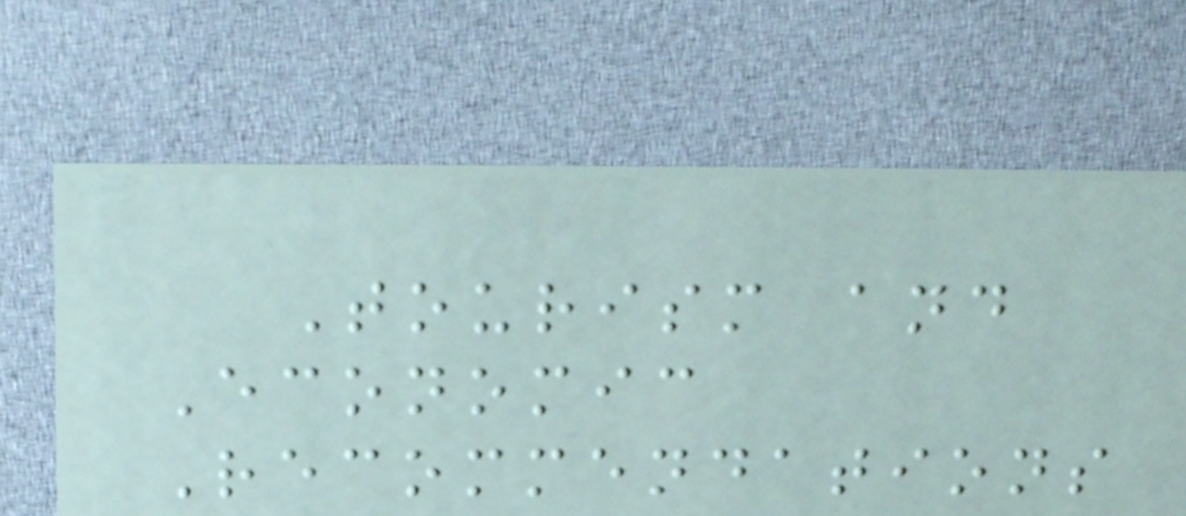Tourism and
Economic
Recommendations
